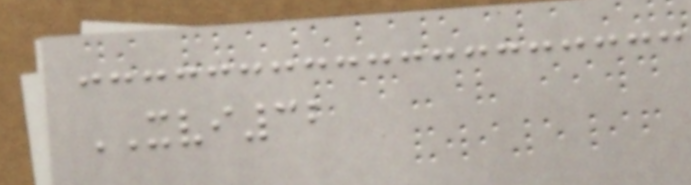XVI32
